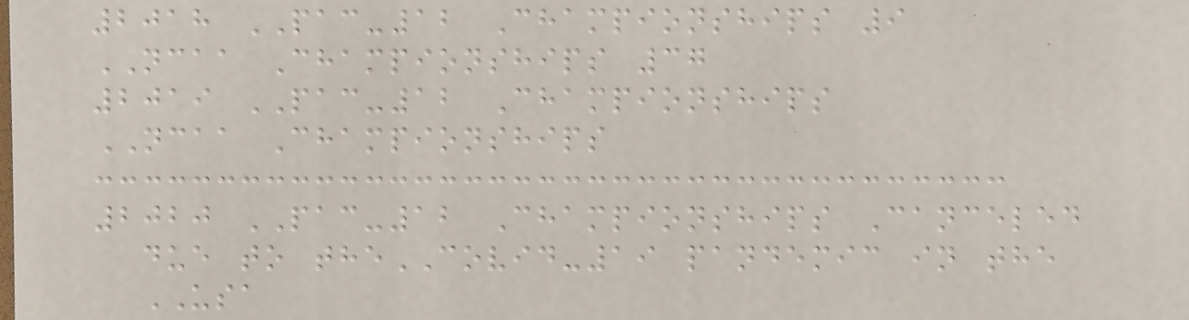2018 PAC-12 Championships 9
NCAA Championships 37
2019 PAC-12 Championships
NCAA Championships
2020 PAC-12 Championships Canceled
due to theCOVID-19 pandemic in the
USA
